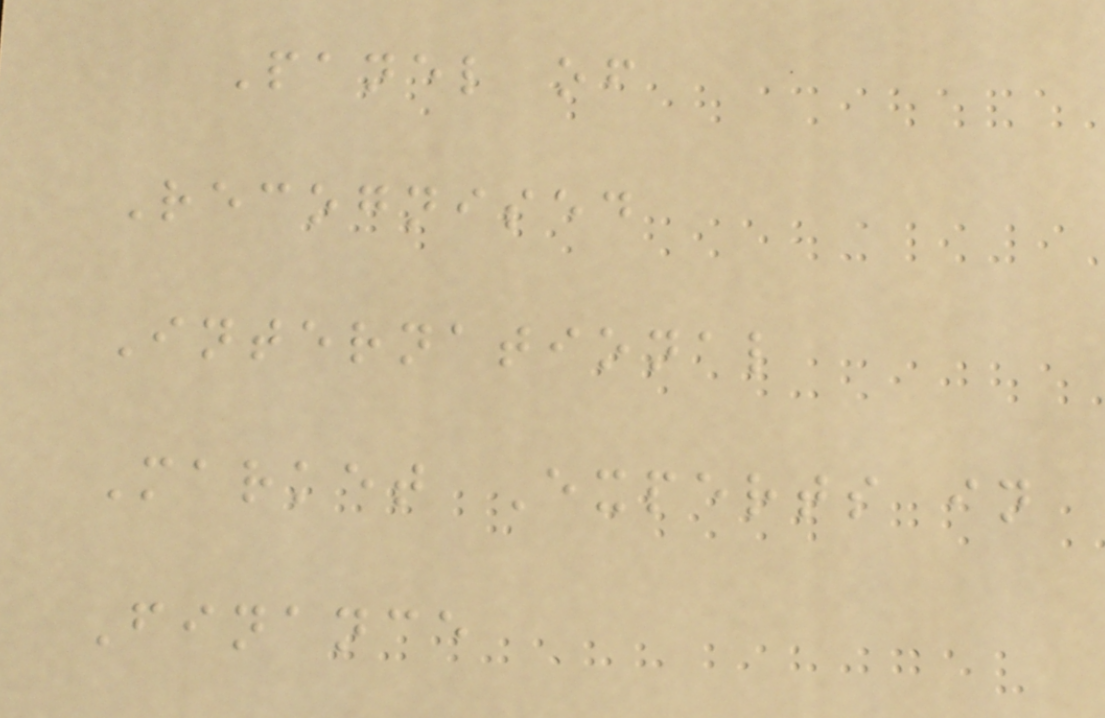Panel of
Recognised
International
Market Experts in
Finance
